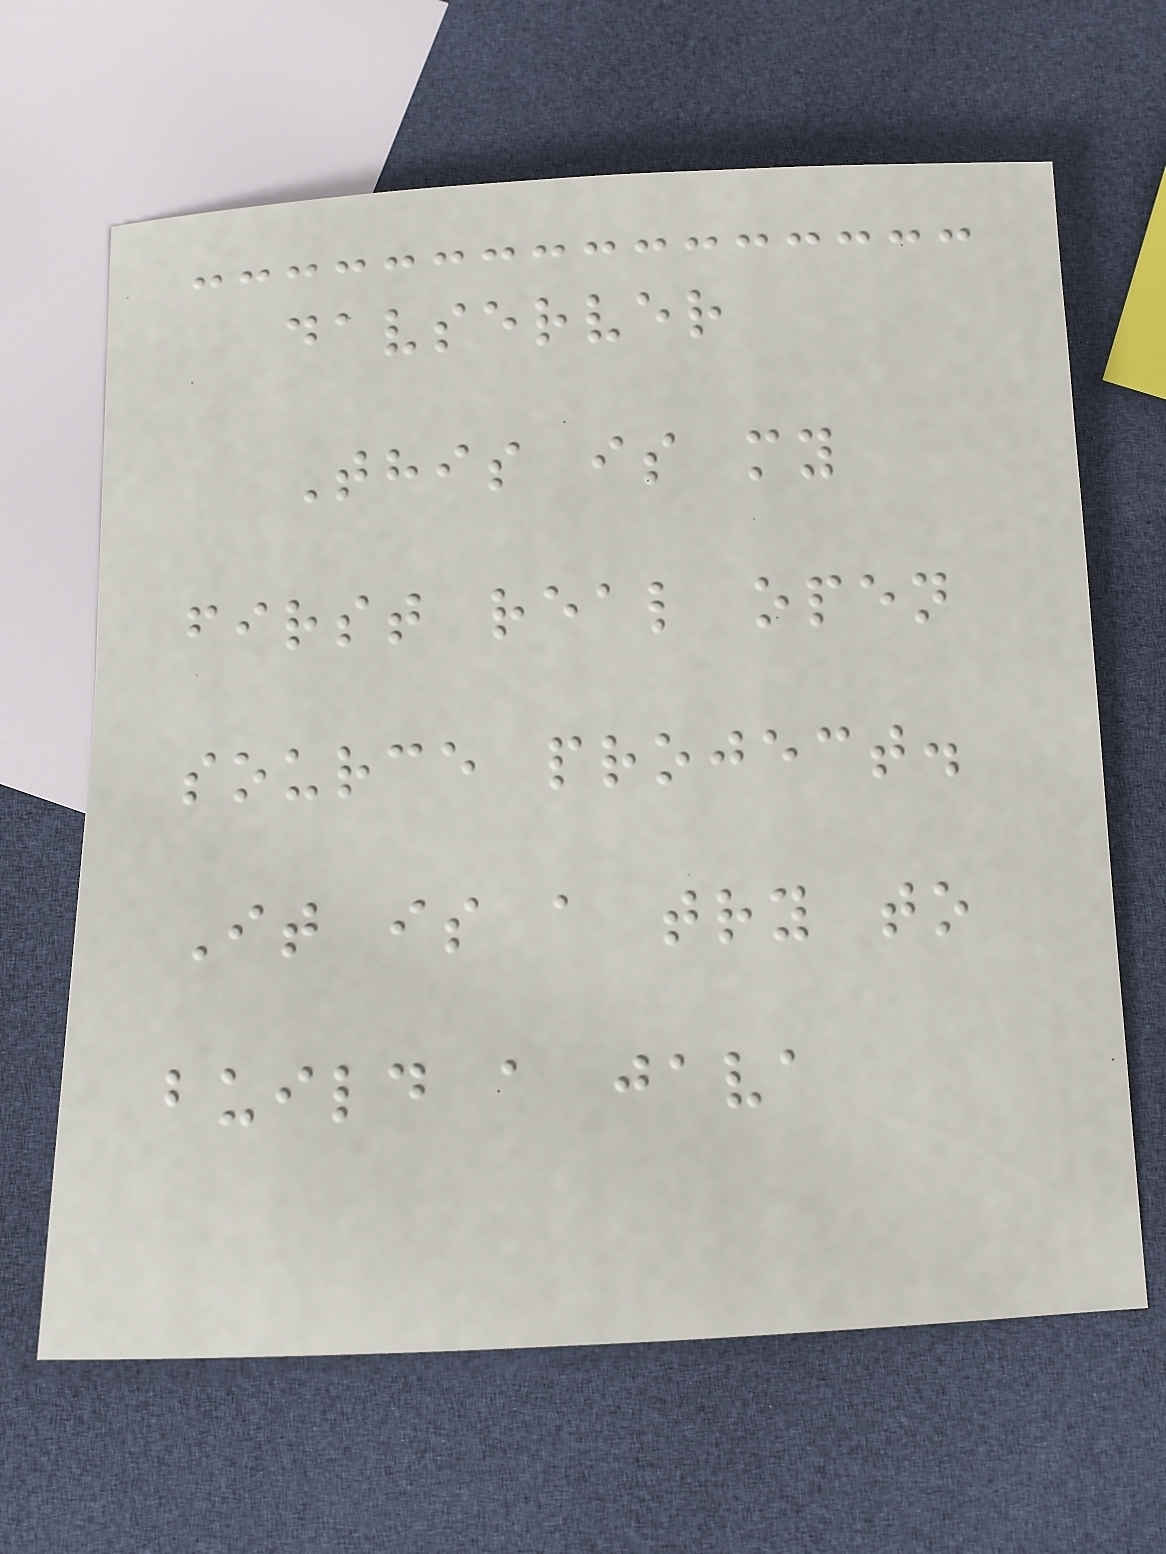davserver
This is my
first real open
source project.
It is a try to
build a java
